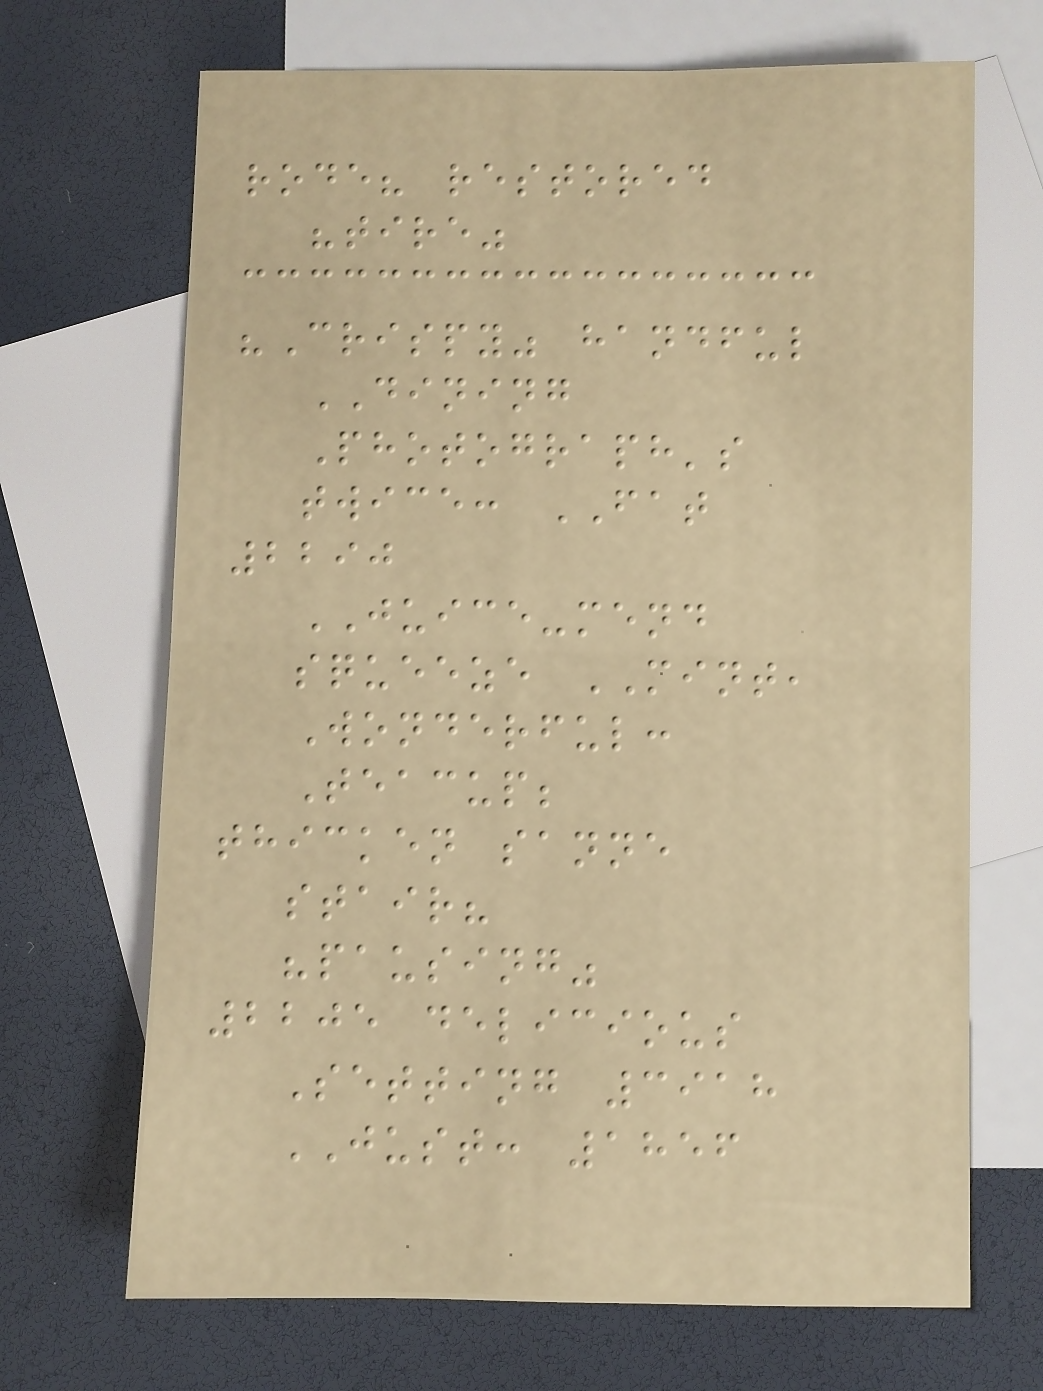rode? restored
"tire"
"Crispy" handful
DINING
Photograph's
twice: FAT
2290
JUICE-mend
squeeze MINT,
Wonderful:
Teacup;
thicken sanne
stair?
"pausing"
2205 delicious
Setting 3918
JUST: 1856
